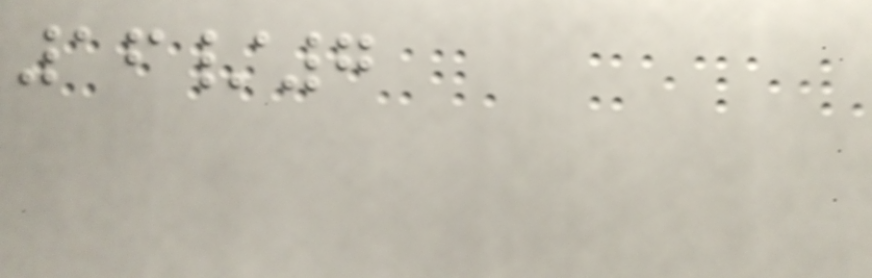16/7
